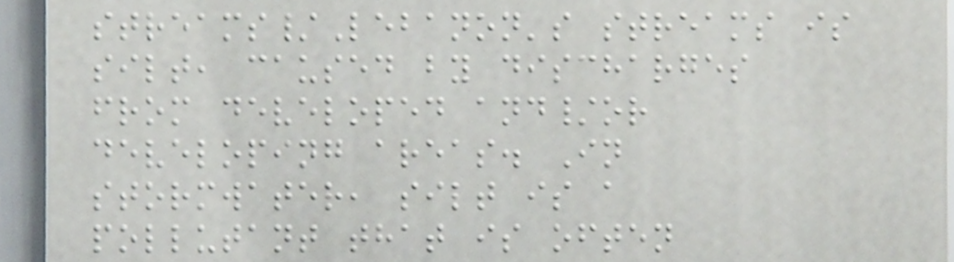streams/Lebanon's streams is
silt, caused by discharges
from developed and/or
developing areas. In
stormwater, silt is a
pollutant that is often
